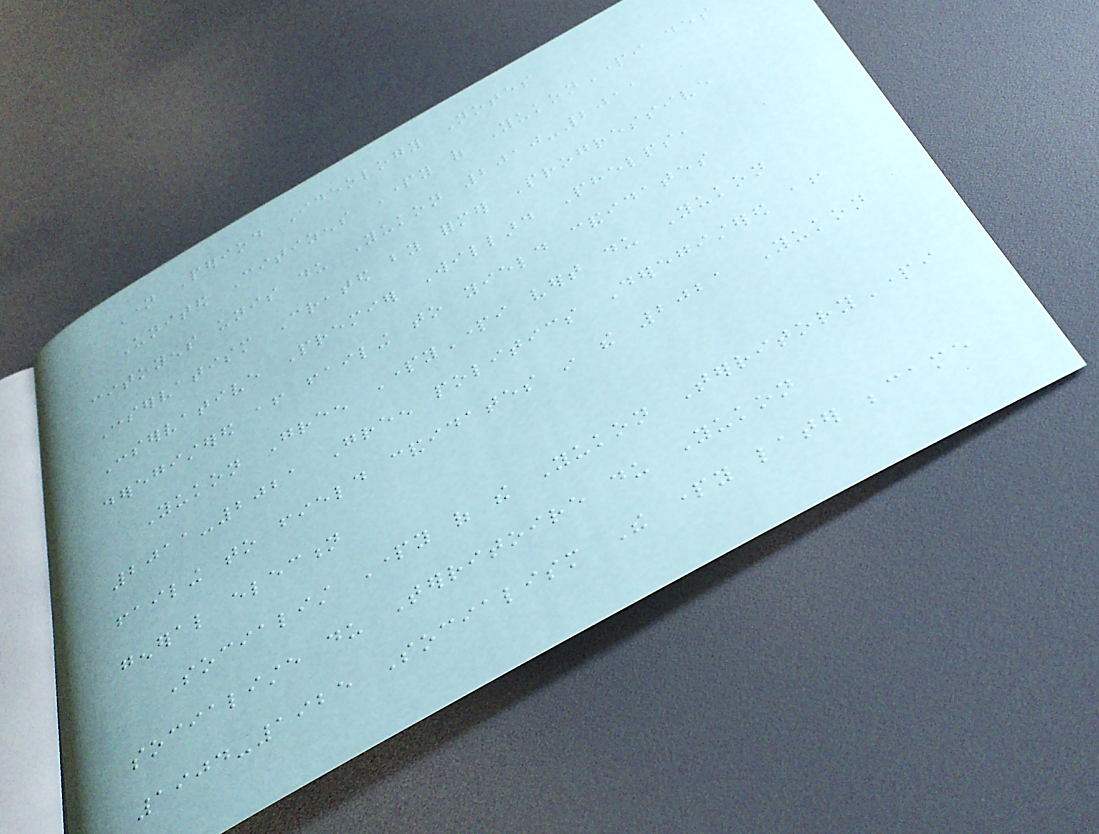Name Period Ideology Notes
United Citizens Party of YukonParti des
citoyens unis du Yukon 2010-2011
Conservatism Created by former Progressive
Conservative Premier Willard Phelps,
deregistered after failing to yield candidates
Yukon Green PartyParti vert du Yukon
2011-2021 Green politics Deregistered after
failing to field candidates in the 2021 Yukon
general election
Socialist Party of the Yukon TerritoryParti
socialiste du Territoire du Yukon
1904-1925 Socialism The party later became
